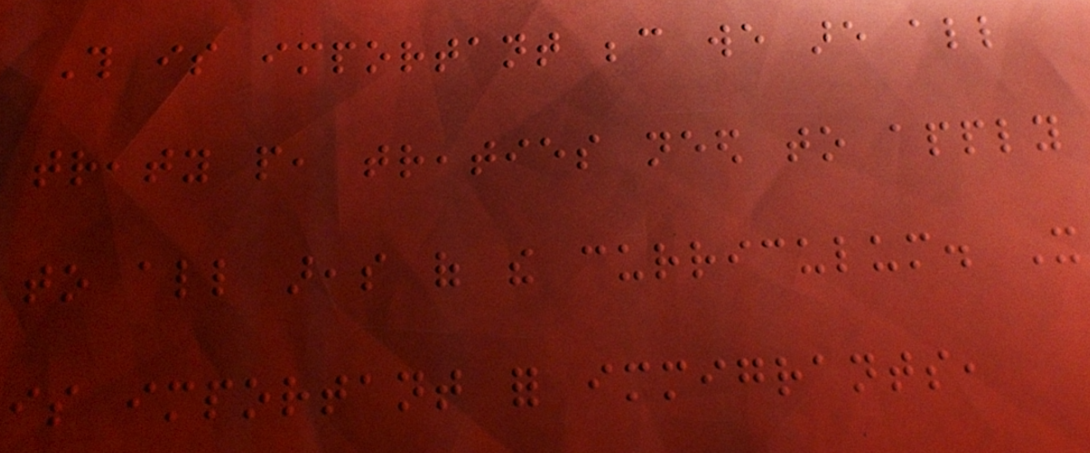This is important because we are all
treaty people, treaties need to apply
to all areas of the curriculum. It
is important for immigrants,
